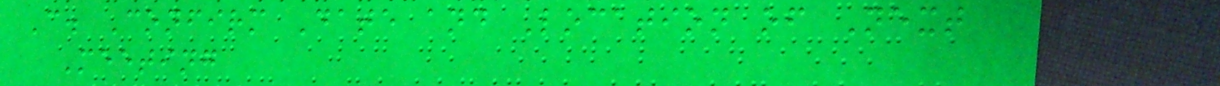C. Confirm Date and Location of Next
Meeting
